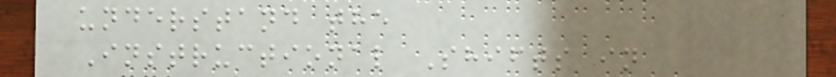understand the
Instructional Shifts in
